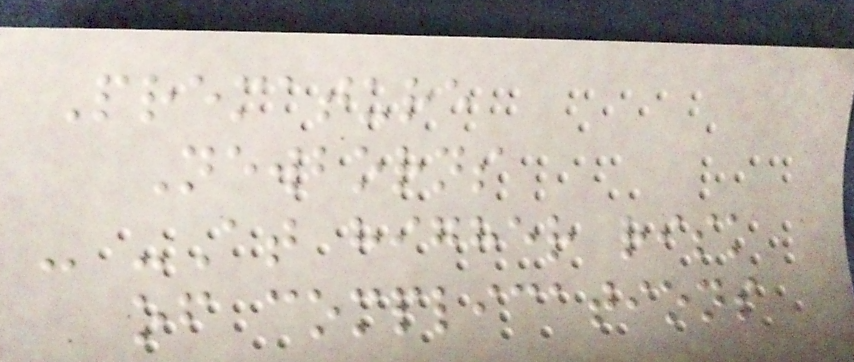Premature
Newborns
- -At higher risk
of complications
